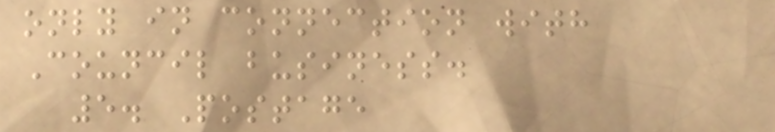only in connection with
Council business.
5. Postage
